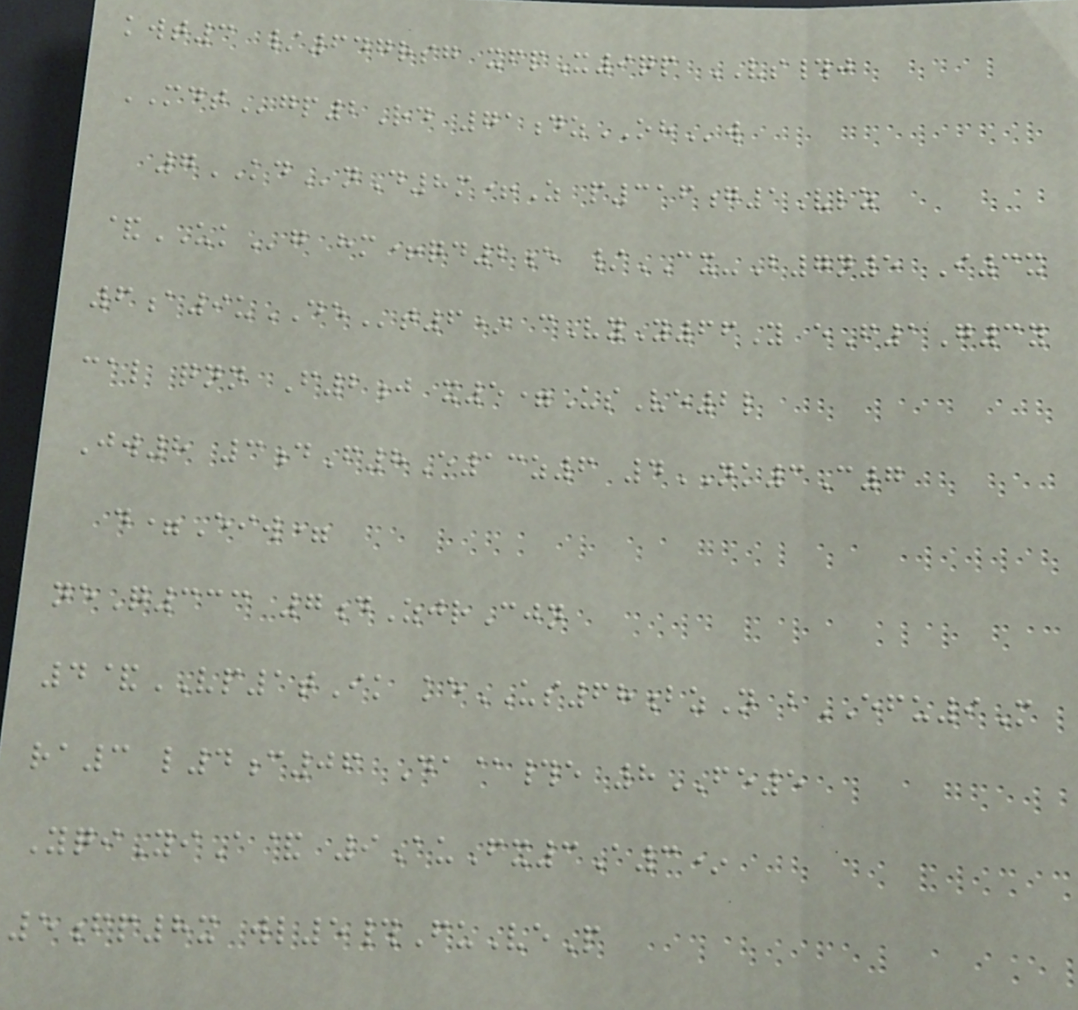kwt3 /647rsg xfpX9qp VS#j
MDTgp2Rd 71dzOHw
7KDnD8m+Z p316g1Vlz
&UKg hm+qd2e /CX-B7n5 I3x
6a9uDEt6* cVyY66Y eF1G3y
cal qnn F2j x5=UsVe2l
Jw8 3dF8E13z6 4NK3C7
d=Eiw=
neQ333 7dZjrCjn
4&VP1tIk keUS68bzN bEFU9M
ra3 l4c06 Da@#e 8FE5
YqiYiA& 9AuFx3A3*
5fp8x wl5#FuVeP
